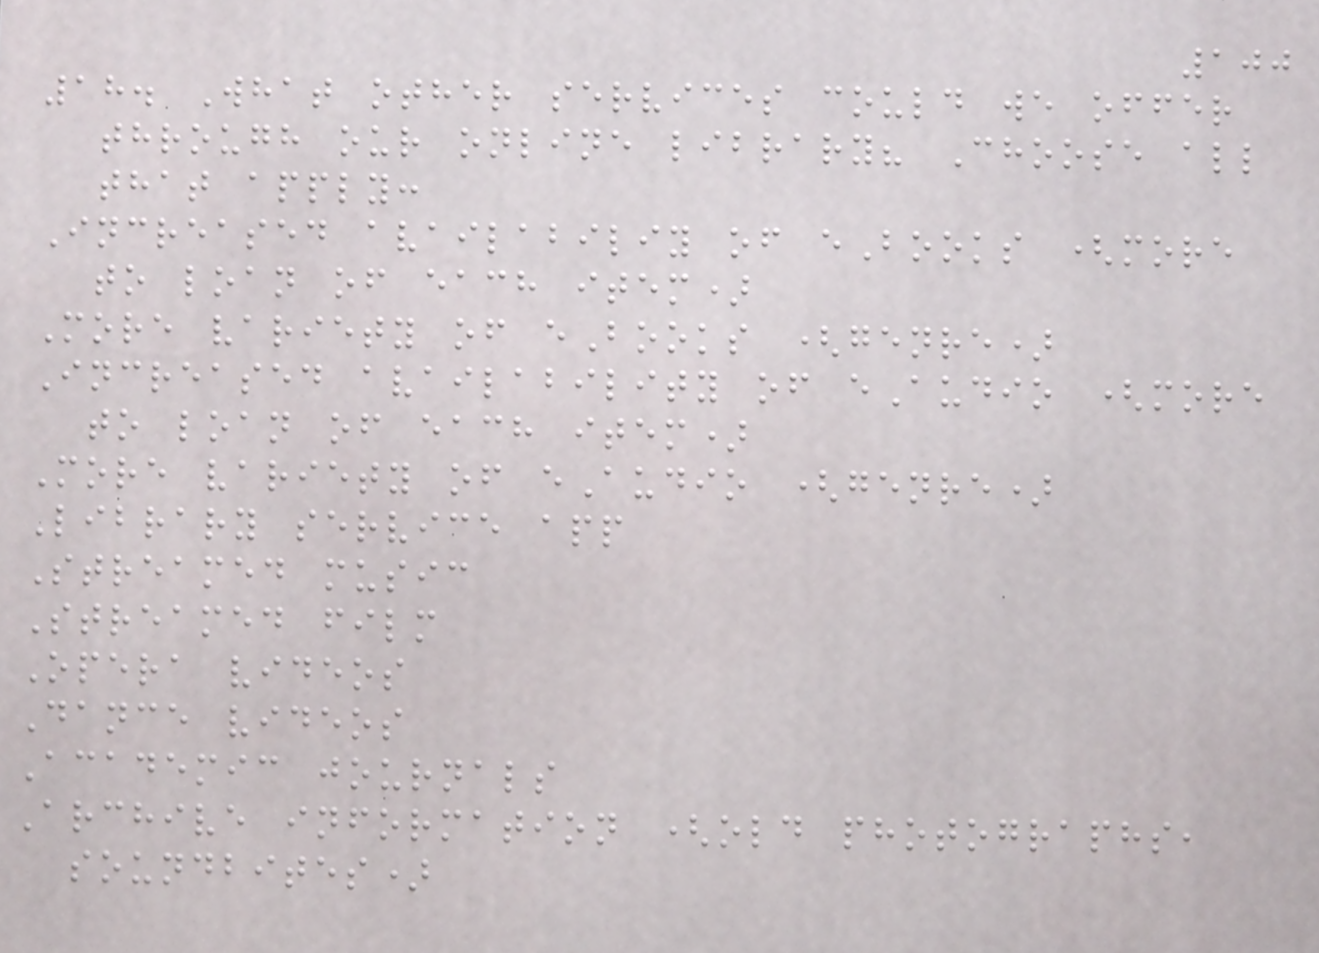100
18. What other services could we offer
through our online library? Choose all
that apply:
Increased availabiliy of eBooks (more
to loan of each item)
More variety of eBooks (genre)
Increased availability of eAudio (more
to loan of each item)
More variety of eAudio (genre)
Library service app
Streamed music
Streamed film
Opera videos
Dance videos
Academic journals
Archive information (old photographs,
soundbites)
